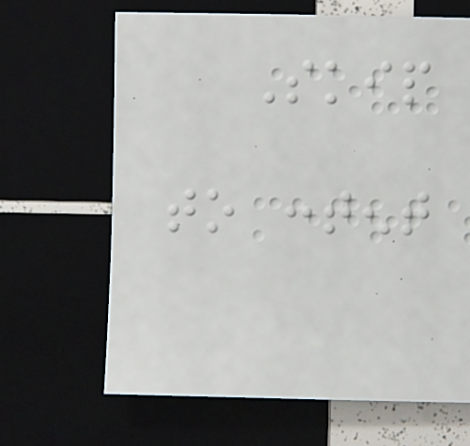Skip
to content
